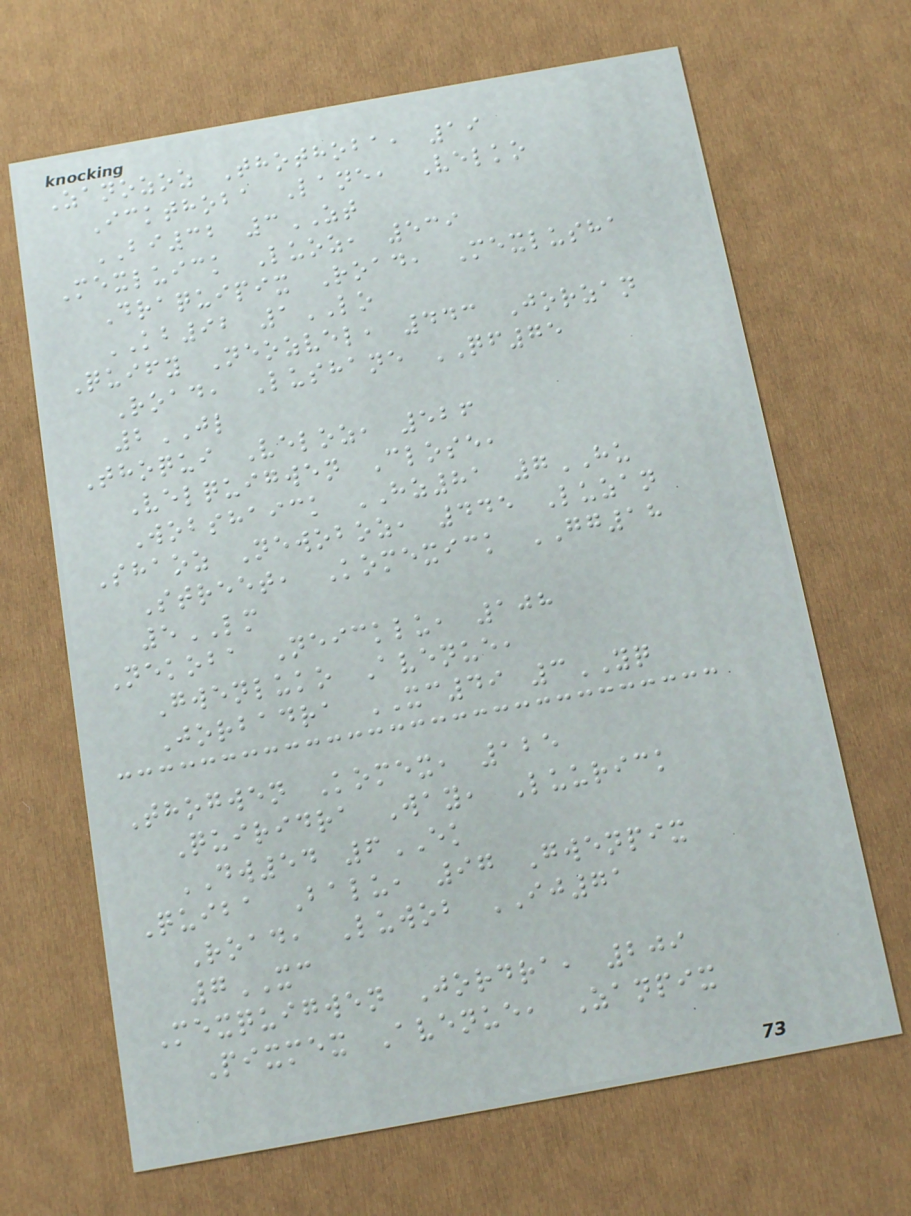Zanozoz Thothoba, 19
Ickthoba Lane, Velko
BI32 3ZT
Mexluick Luoz, 539
Draquipix Road, Mexlusha
KB92 1LO
Quify Neozvel, 443 Jorzan
Road, Lushane QF75
2JL
Thoqui Veloz, 526
Velquigwen Close,
Wobshaick HZ81 7HU
Shaoz Newoboz, 445 Luzan
Street, Komexick GG18
5LM
Nekoba Neicklu, 108
Gwenluko Avenue,
Jorbadra XC49 3YQ
Thogwen Komex, 125
Quiridra Way, Luurick
DW54 6EK
Quiba Balu, 97 Gwenpix
Road, Luwob IJ71
7XC
Mexquigwen Jordra, 209
Pixmex Avenue, Zanpix
